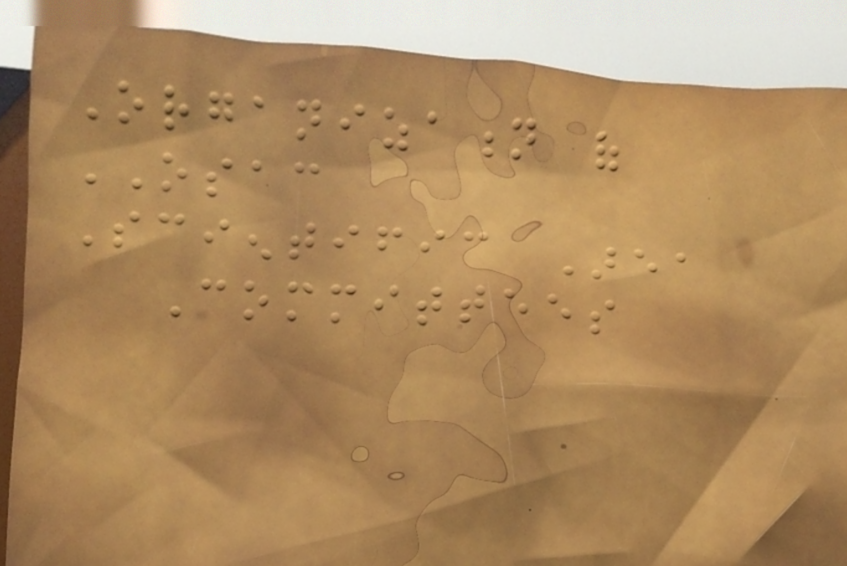Organization of
OSAC
Scientific Area
Committees
